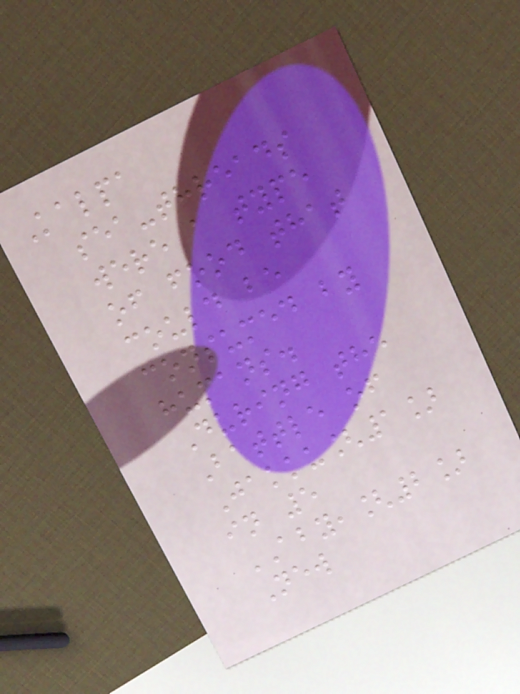Kalpa
sea-threads
were a type
of food that
could be
consumed by
humans.
During the
Battle of
Jakku[1]
in 5
ABY,[2]
New
